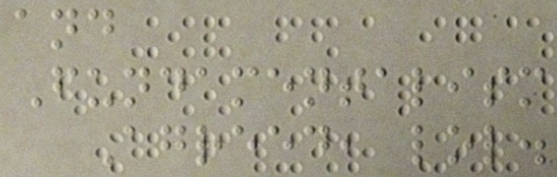and
Fundamentalism
Agreed, lol.
